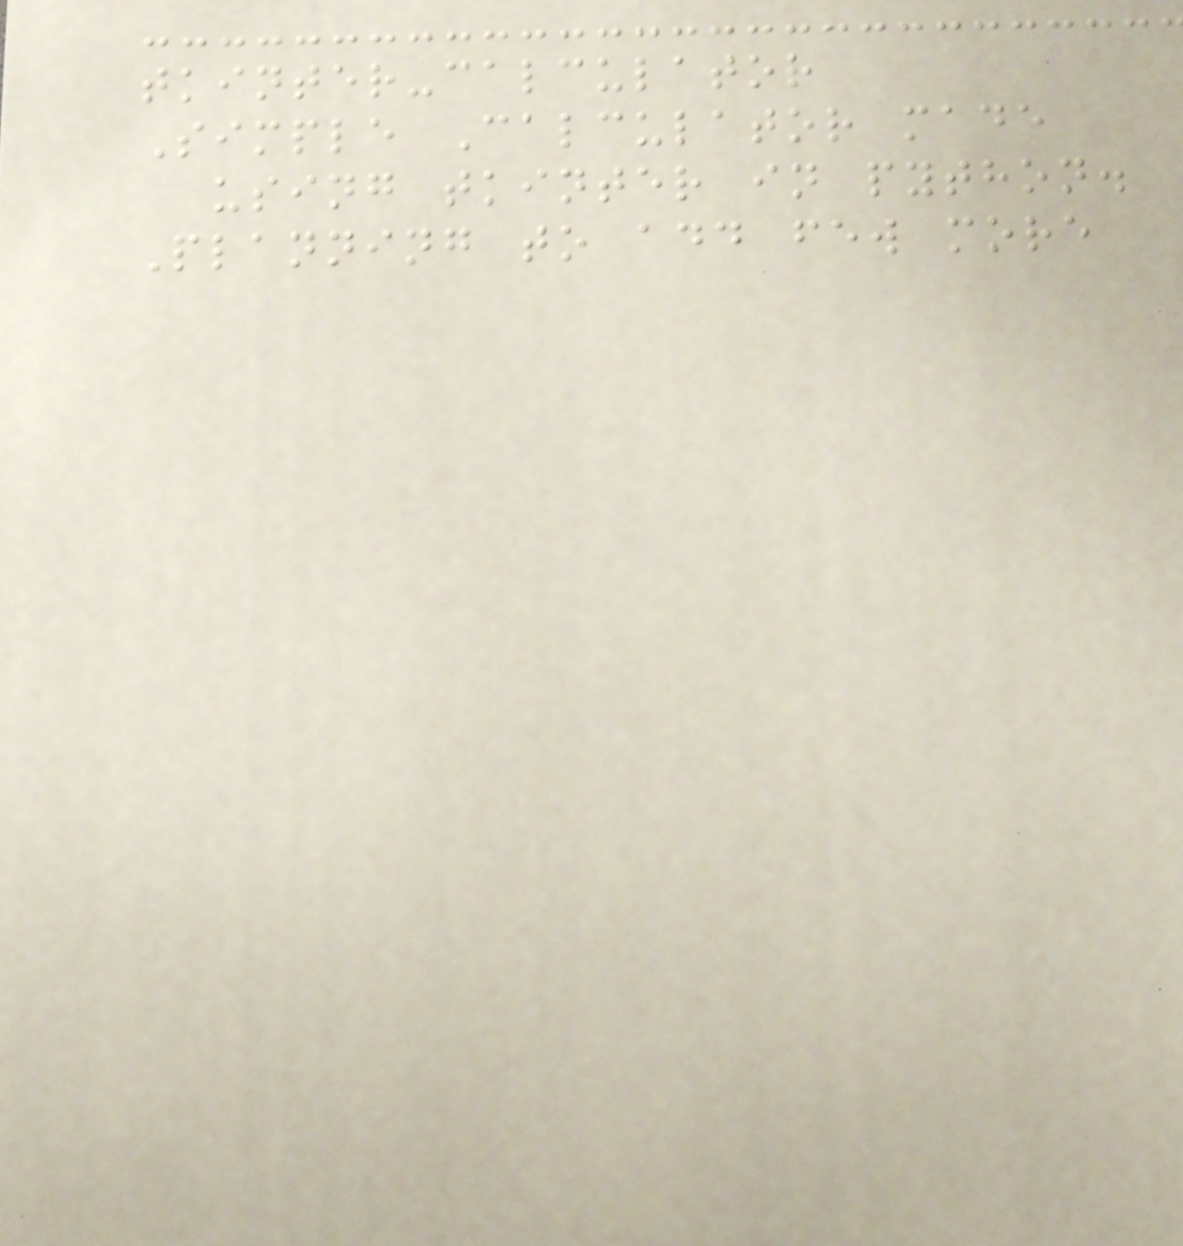tkinter-calculator
Simple Calculator made
using tkinter in python.
Planning to add few more
